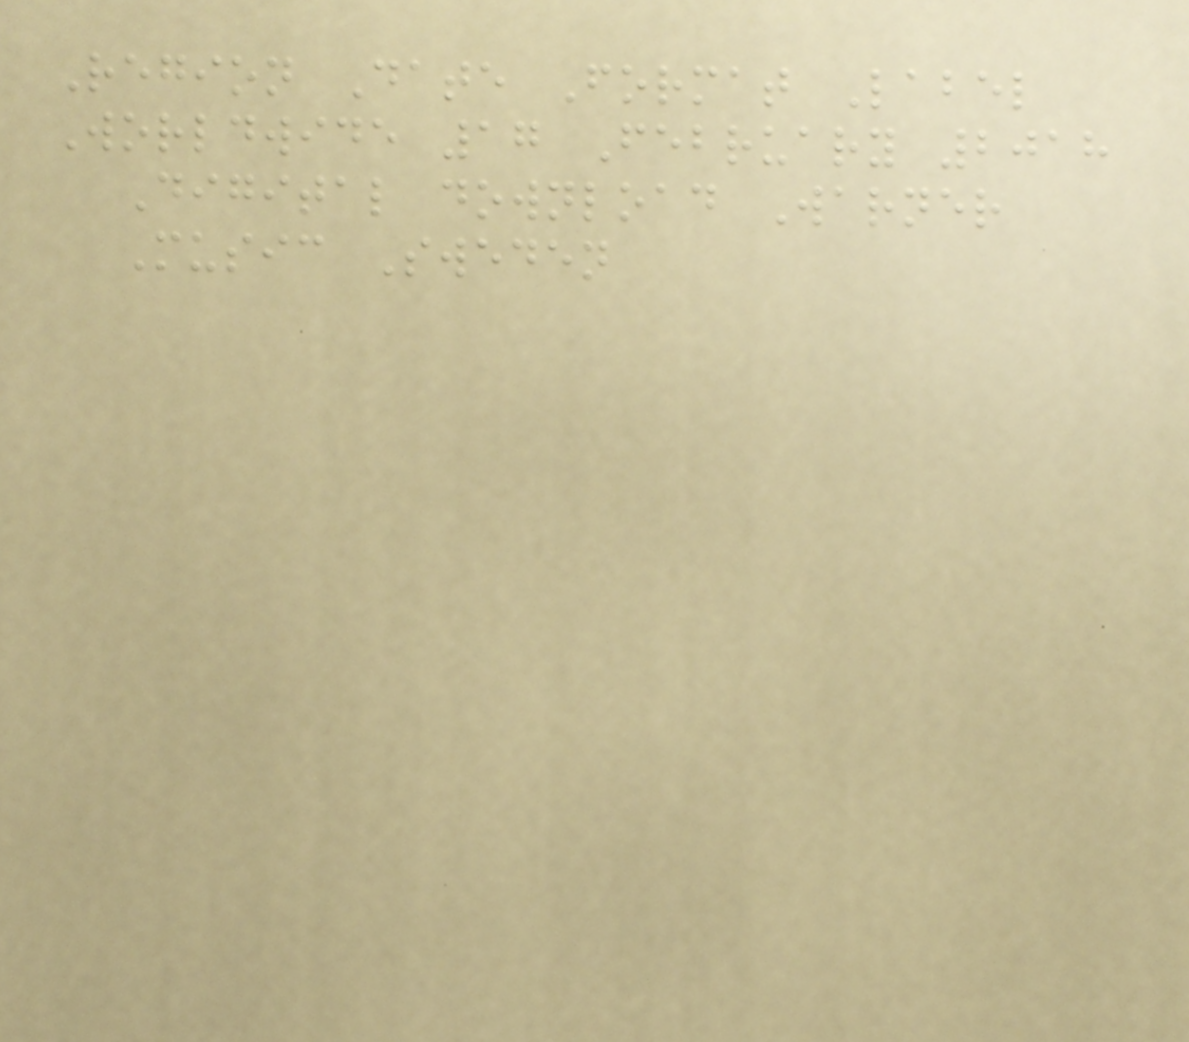Region Date Format Label
Worldwide 17 February 2018
Digital download Warner
Music Sweden
